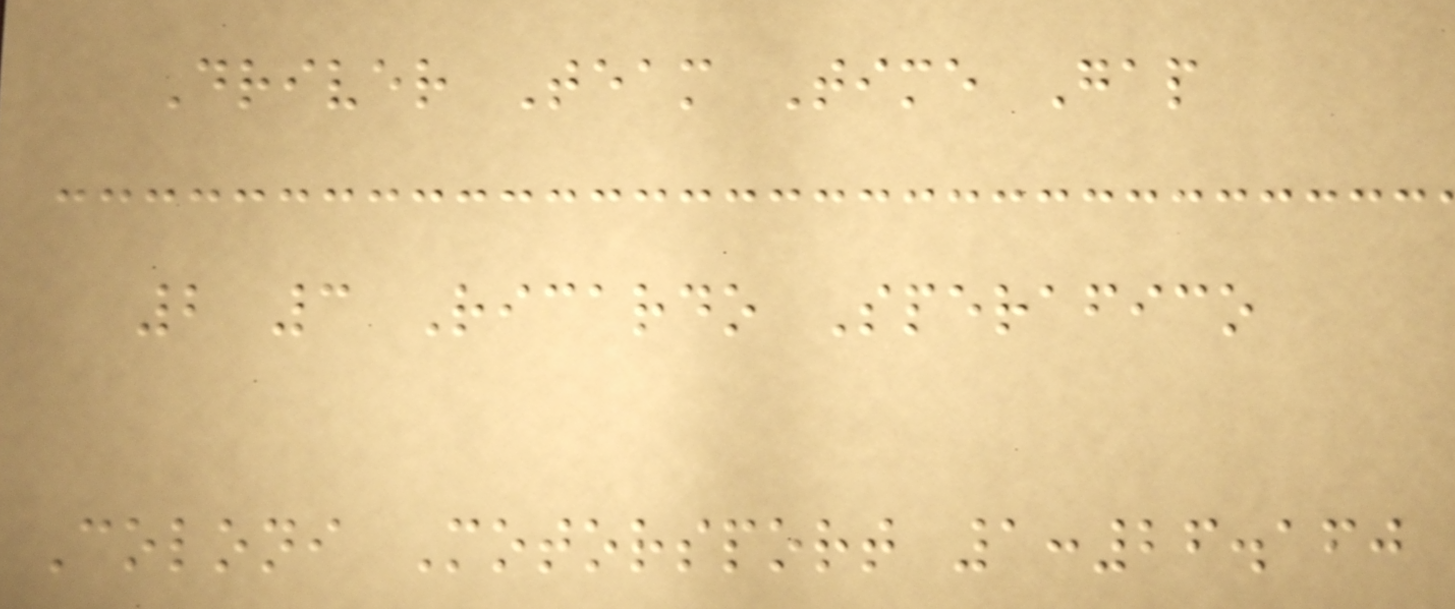Driver Team Time Gap
2 3 Ricardo Sperafico
Coloni Motorsport 1:26.160
